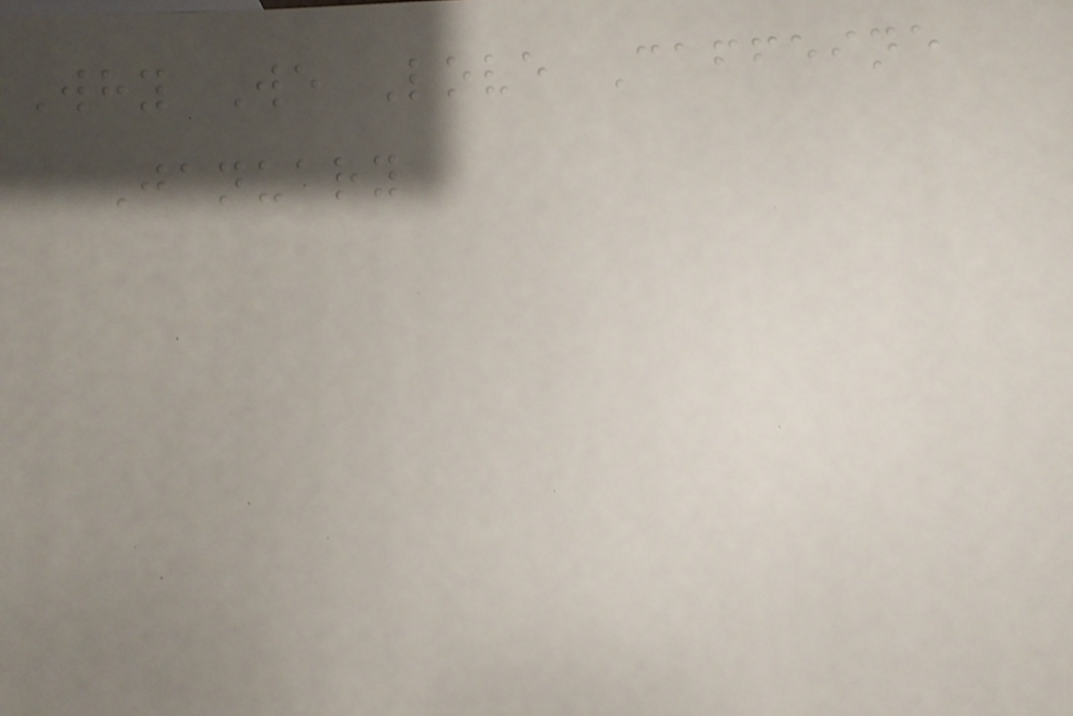Why We Love Caffeine
January
